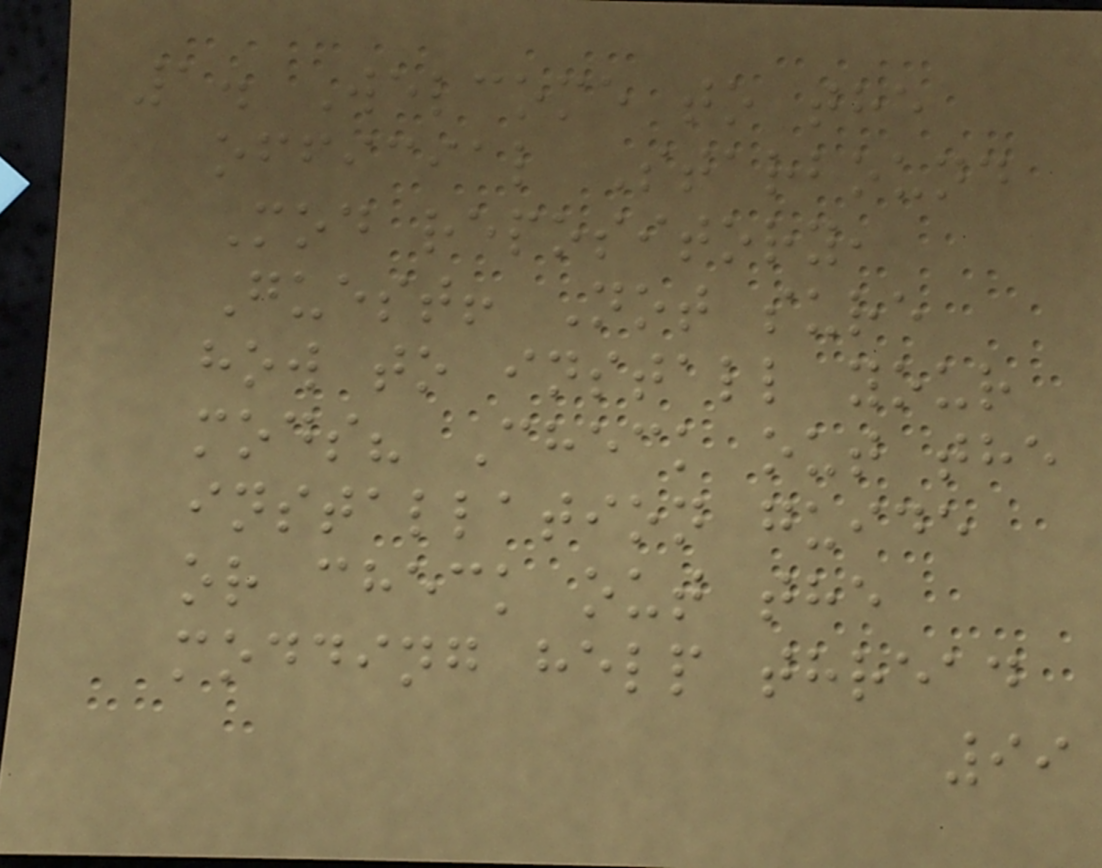1. Welcome to the
official Starbound
Mod repository,
Guest! Not sure
how to install your
mods? Check out the
installation guide
or check out the
modding help thread
99
